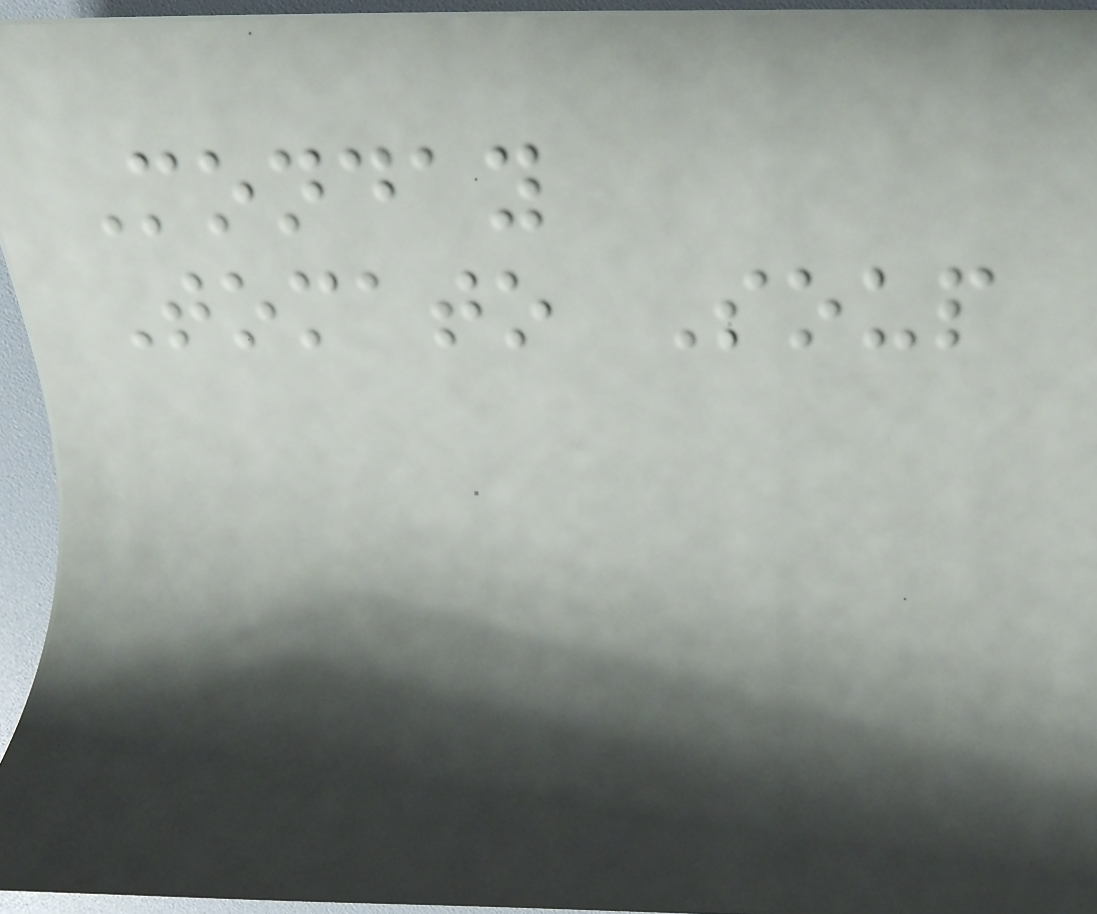Monday
Tomato Soup
